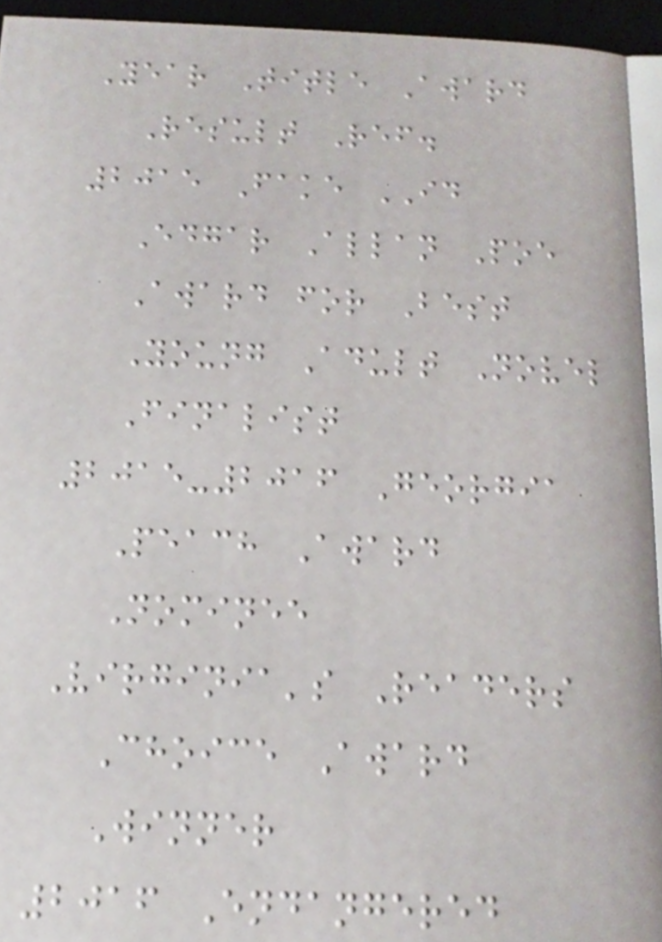Year Title Award
Result Ref.
2015 Fake ID
Edgar Allan Poe
Award for Best
Young Adult Novel
Finalist
2015-2016 Georgia
Peach Award
Nominee
Virginia's Readers
Choice Award
Winner
2016 Endangered
